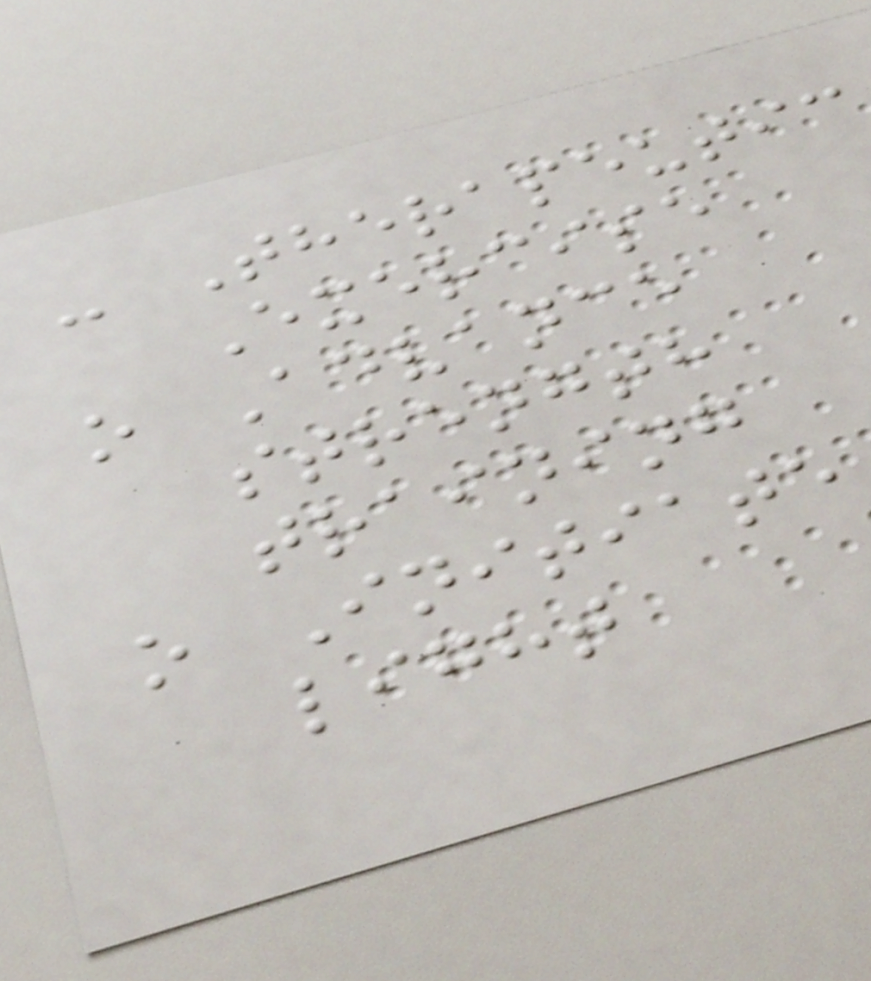- Therapeutic
Exercise
o Advance
strength
training
o Initiate
light
